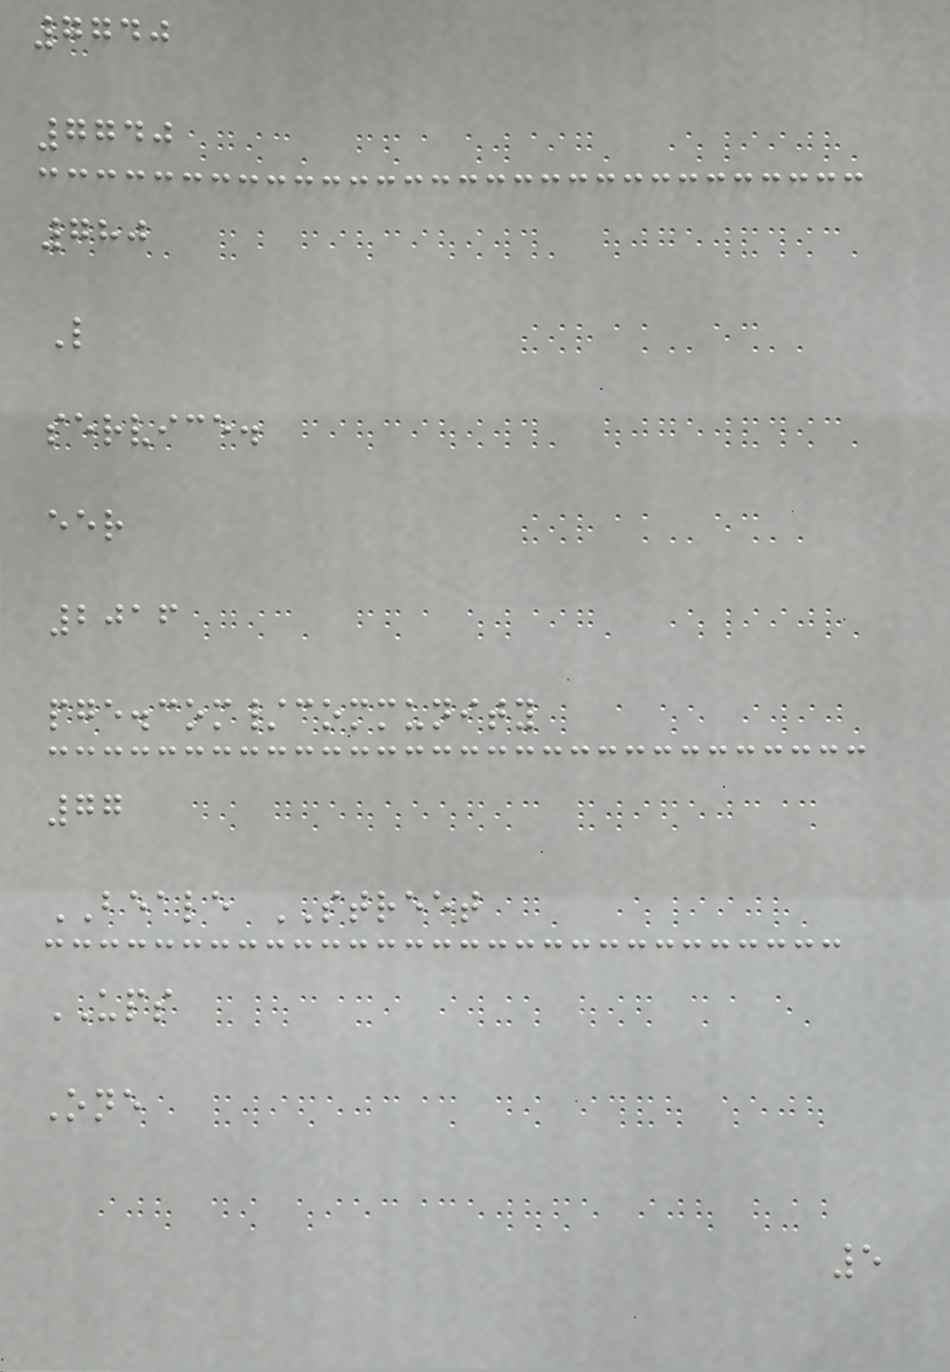7740
7740
780
L
service.
eer
2016
pge.com/community
77
BEALE STREET
UPS
One
5
